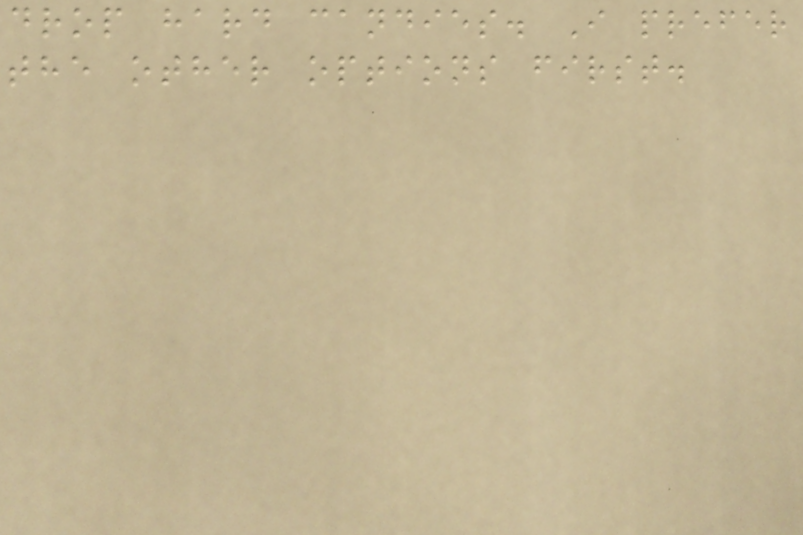drop hard candies. I prefer
the other options first.
